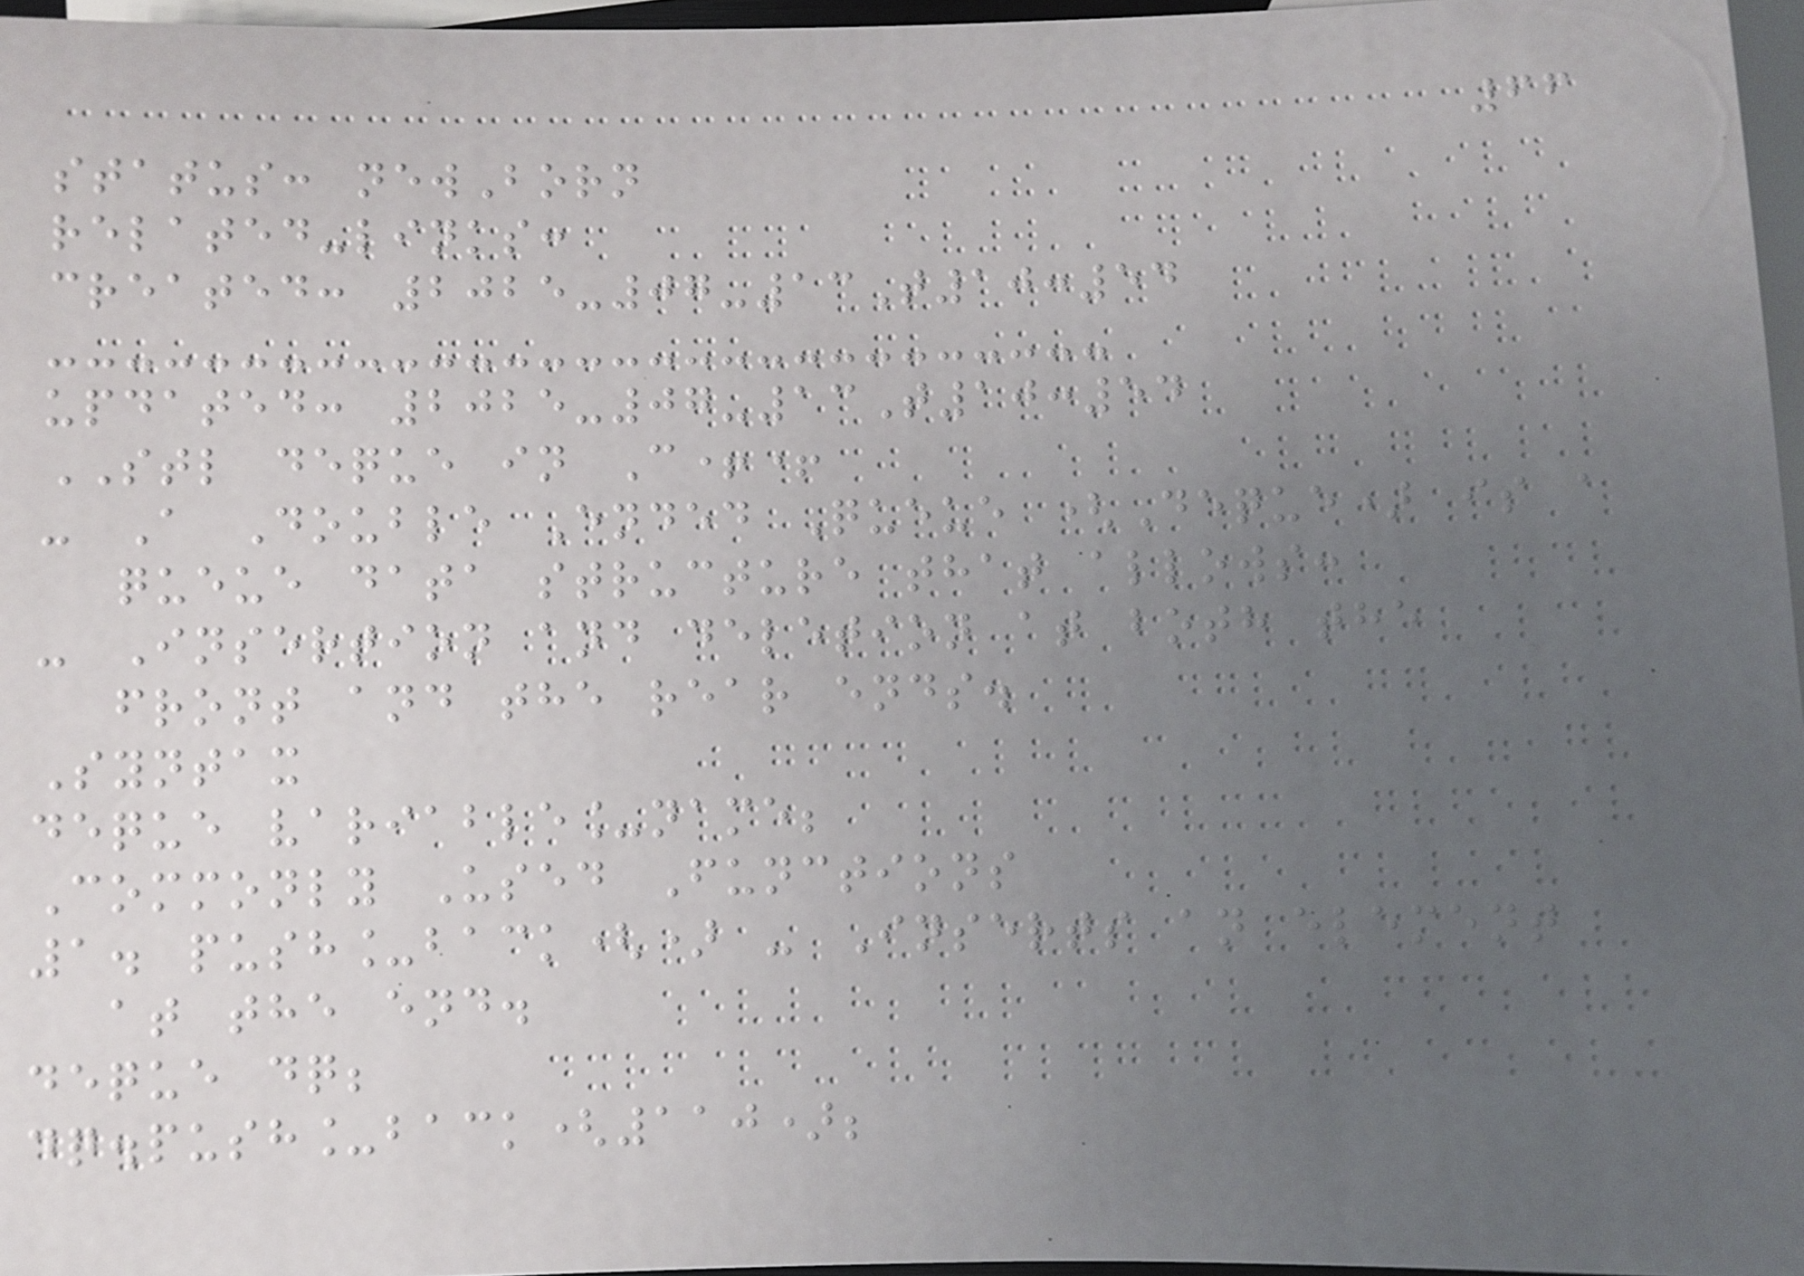66
status: newBorn
related-links:
created: 2025-07-13T10:54
updated: 2025-07-13T10:54
STL deque in C++
- A Double Ended Queue (Deque) is a
queue data structure that allows:
- Insertion and deletion at both the
front and the rear ends.
Syntax
deque variable_name;
Commonly Used Functions
1. push_back() - Inserts an element
at the end.
deque dq;
dq.push_back(110);
